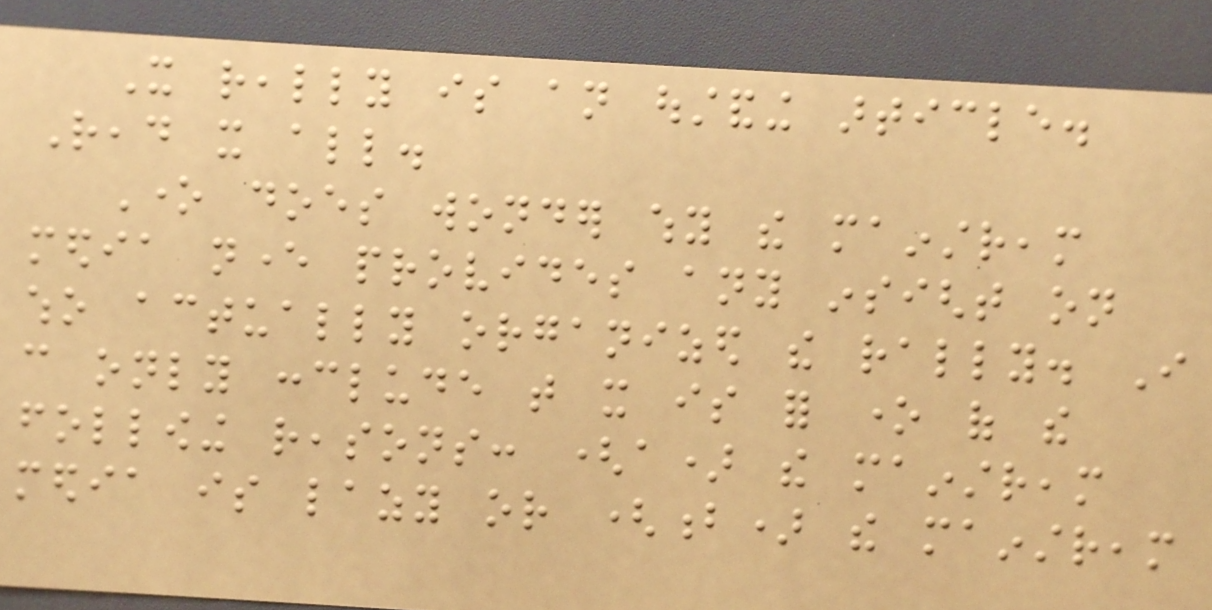It really is an oustanding article.
Read it all.
One does wonder why the mainstream
media never provides any insight on
who actually organized the rally. I
can only conclude that it is for one of the
following reasons: (a) the mainstream
media is lazy or (b) the mainstream
